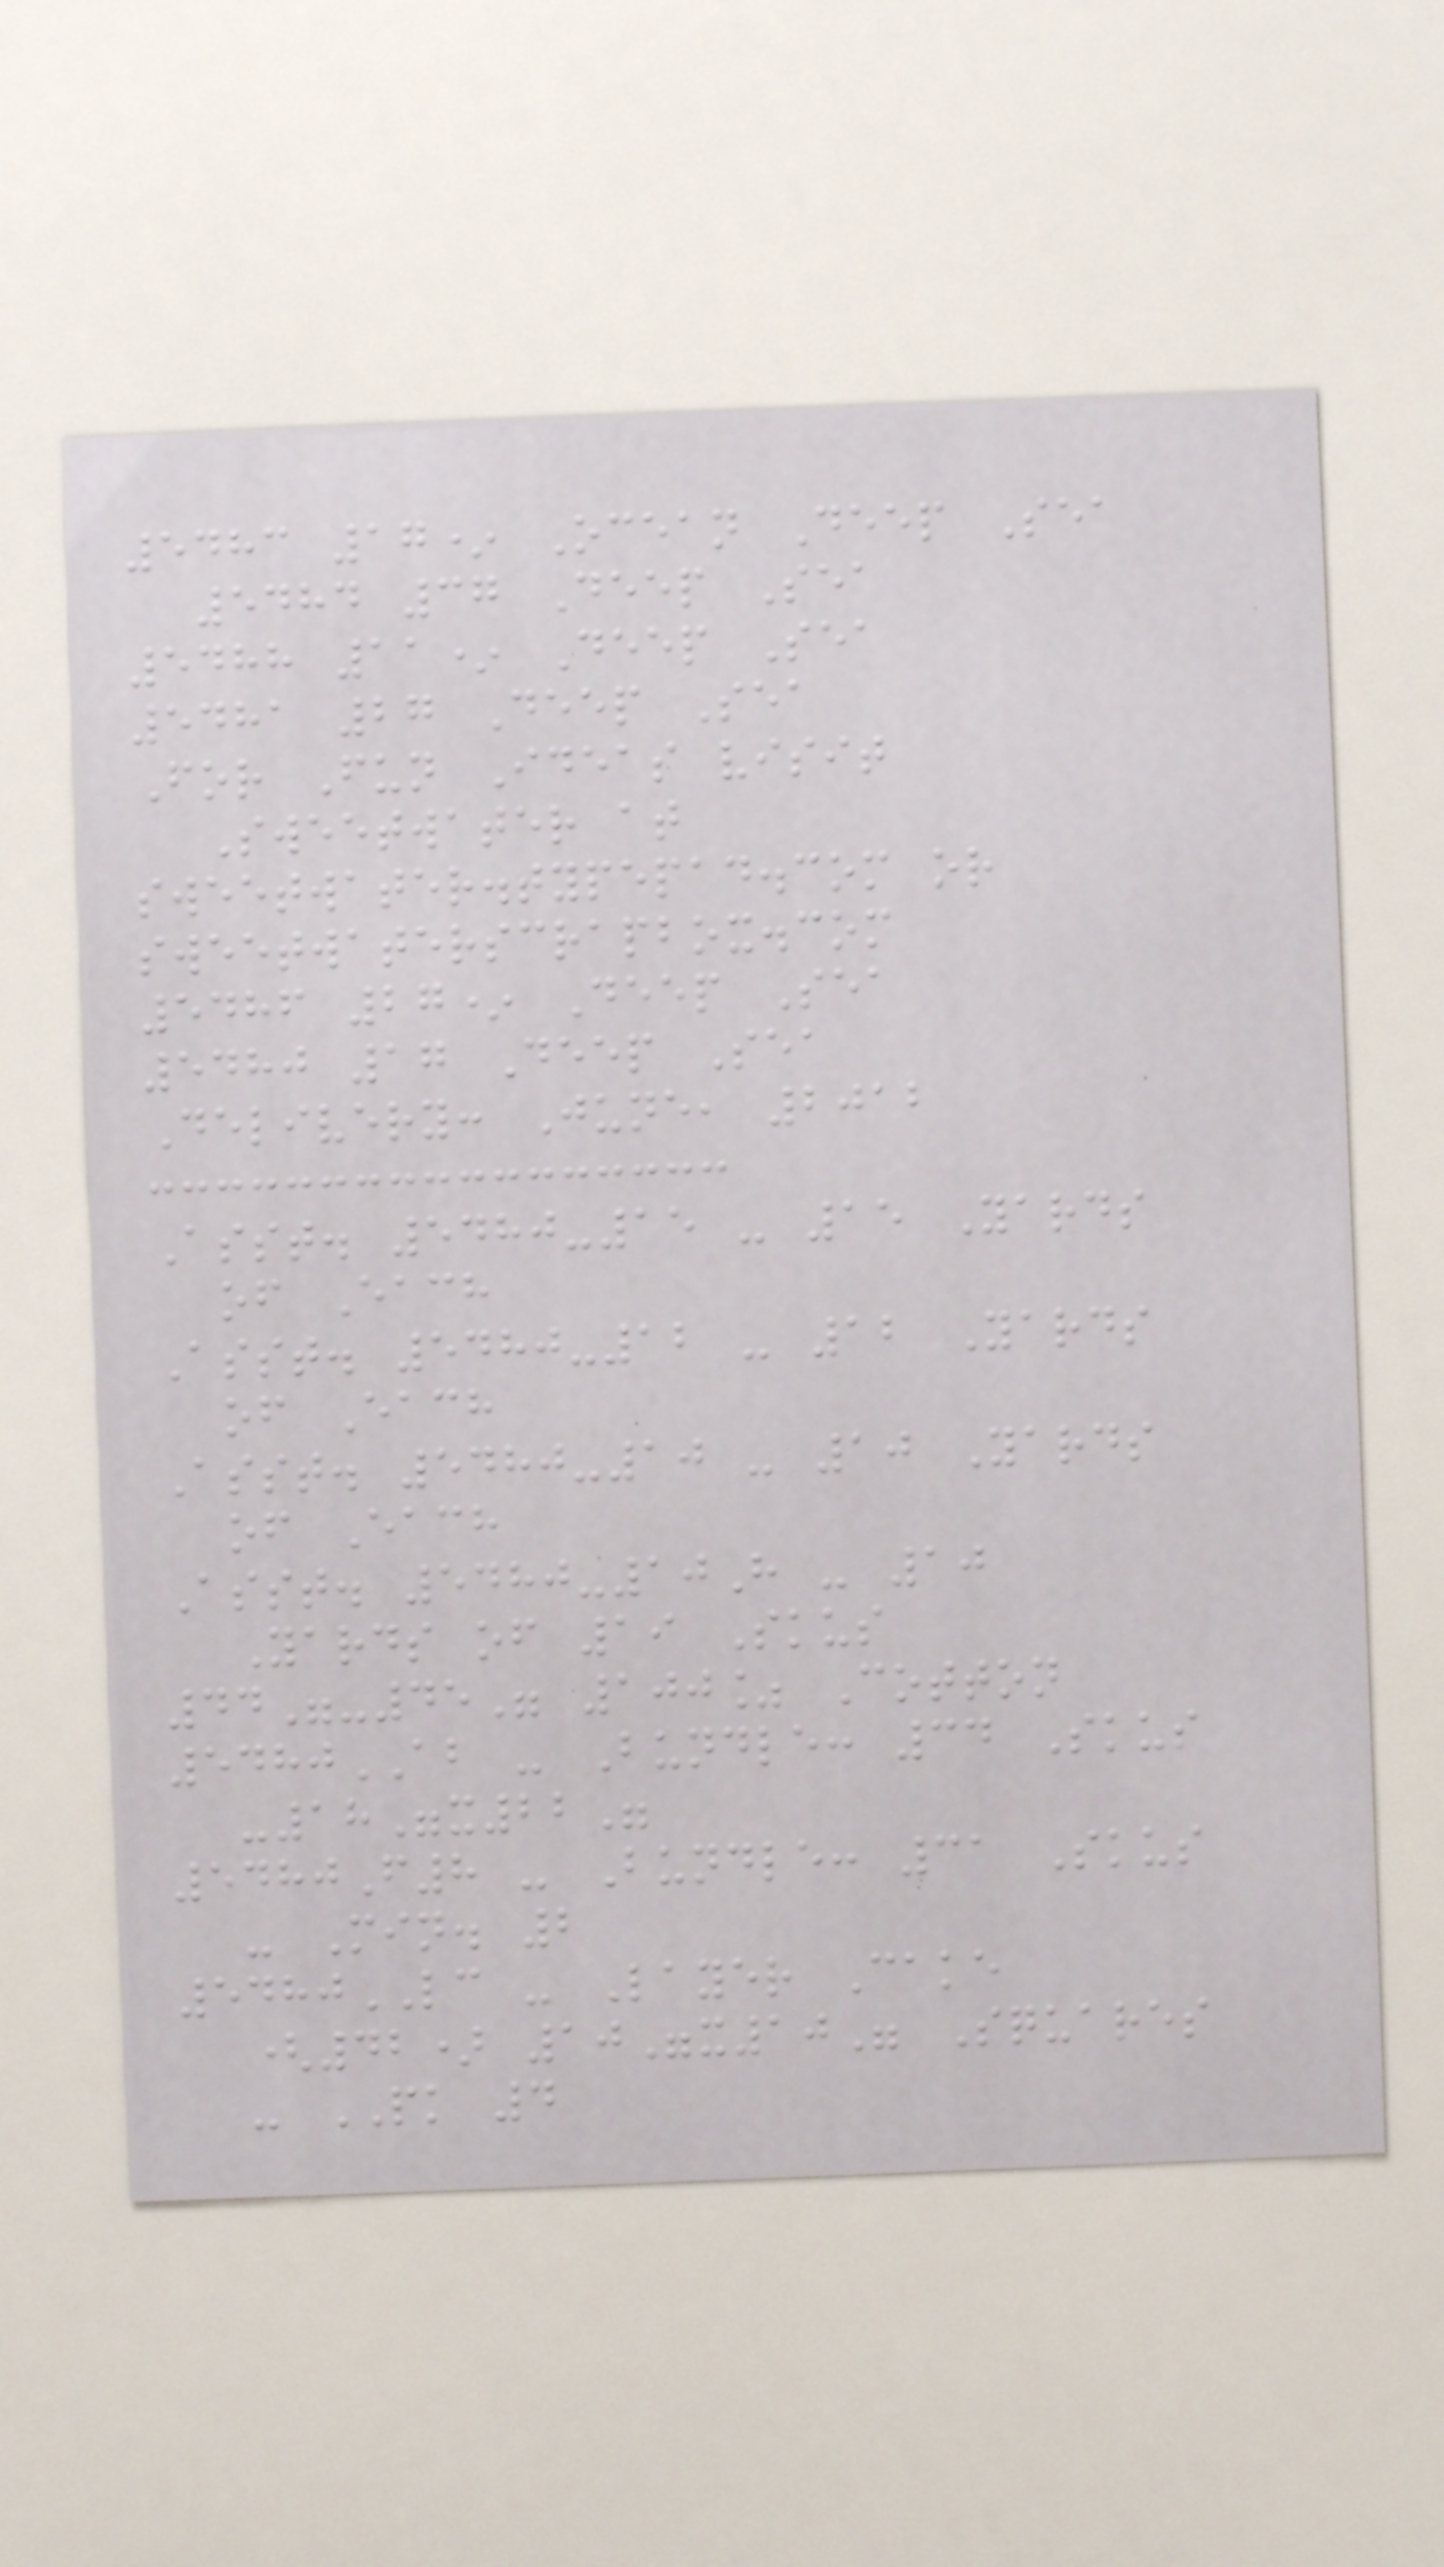5483 17* Ocean Deep Sea
5484 37 Deep Sea
5488 11* Deep Sea
5481 27 Deep Sea
For Fun Ideas visit
Sweetwater at
sweetwater.typepad.com or
sweetwaterscrapbox.com
5486 27* Deep Sea
5480 17 Deep Sea
Delivery: June, 2012
Asst. 5480-15 - 15 Yards
of Each
Asst. 5480-12 - 12 Yards
of Each
Asst. 5480-10 - 10 Yards
of Each
Asst. 5480-10H - 10
Yards of 19 Skus
44"-45" 100% Cotton
5480AB - Bundle: 34 Skus
-18"x22"
5480F8 - Bundle: 31 Skus
- Min. 2
5480LC - Layer Cake
(42) 10"x10" Squares
- PK 4
